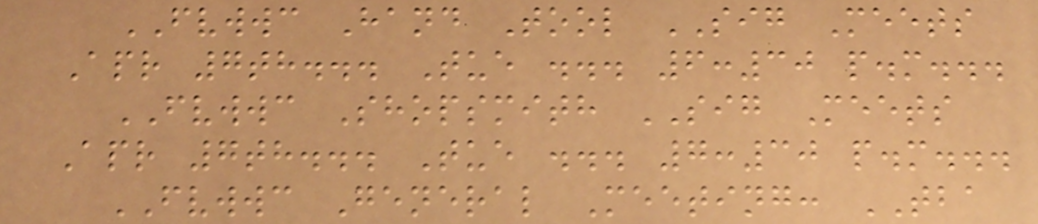FVWWC Hand Tool SIG Meets
Apr 7th... Tue ... 6:30 p.m...
FVWWC Shopsmith SIG Meets
Apr 7th... Tue ... 7:30 p.m...
FVWWC General Meeting: TBA
